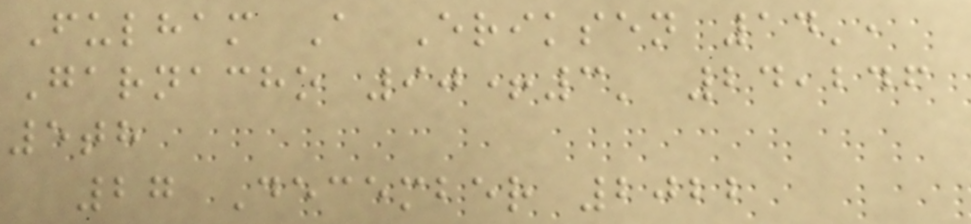Fulham A Eriksen 14',
Garnacho 90+3' 24,246
5th
27 December 2022
